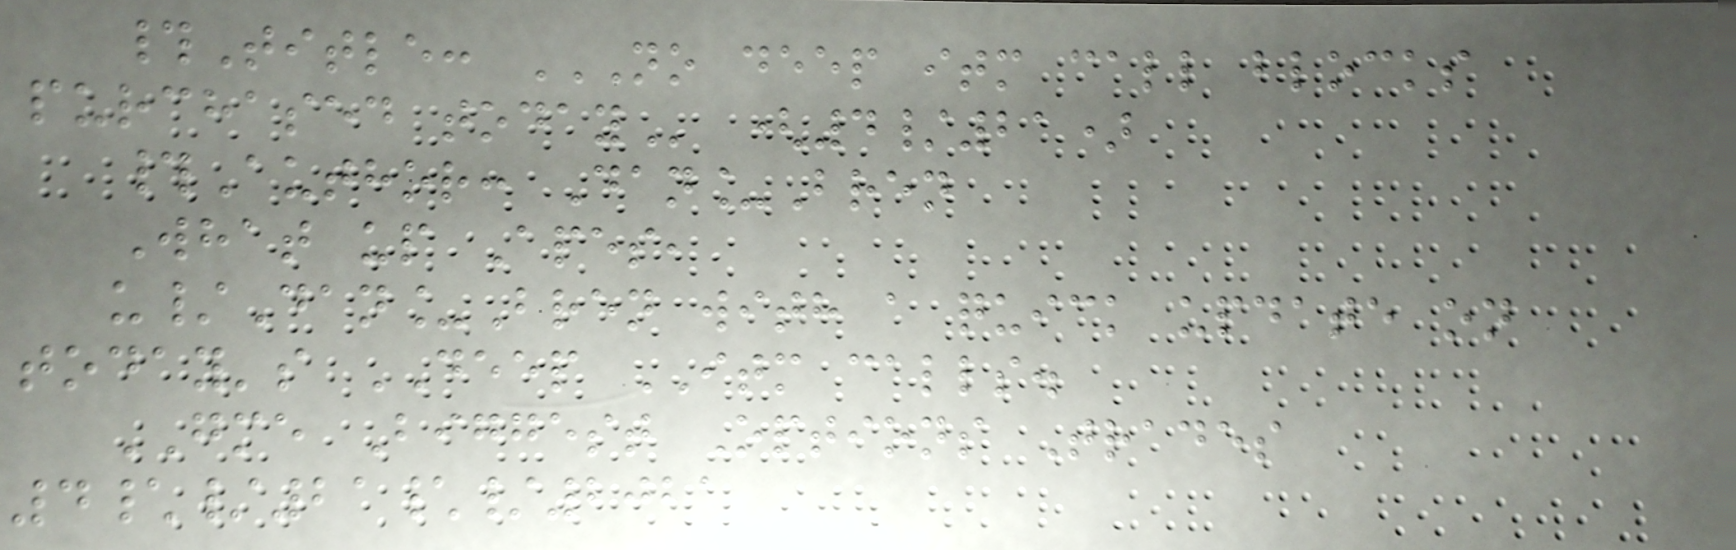#Title: NO DEEP ITM CALL BLOCKS
PURCHASED TODAY (4/21)
#Author: Dan_Bren
What up Apes,
u/Dan_Bren with a quick update on
today's DEEP ITM calls.
GME Biggest Options Trades
4\/21\/2021
